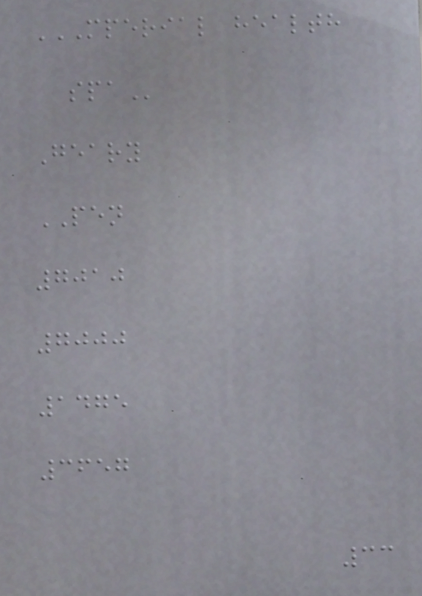MPERIAL HEALTH
SPA
Geary
PEN
7010
7000
1475
3657
33
